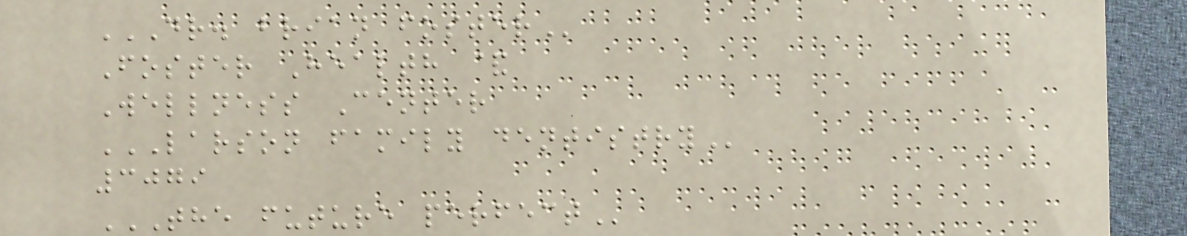DR. BRIAN FOSTER
Foster Health &
Wellness Center
LARSON FAMILY DENTISTRY
3079
THE FUTURE PERFECT
